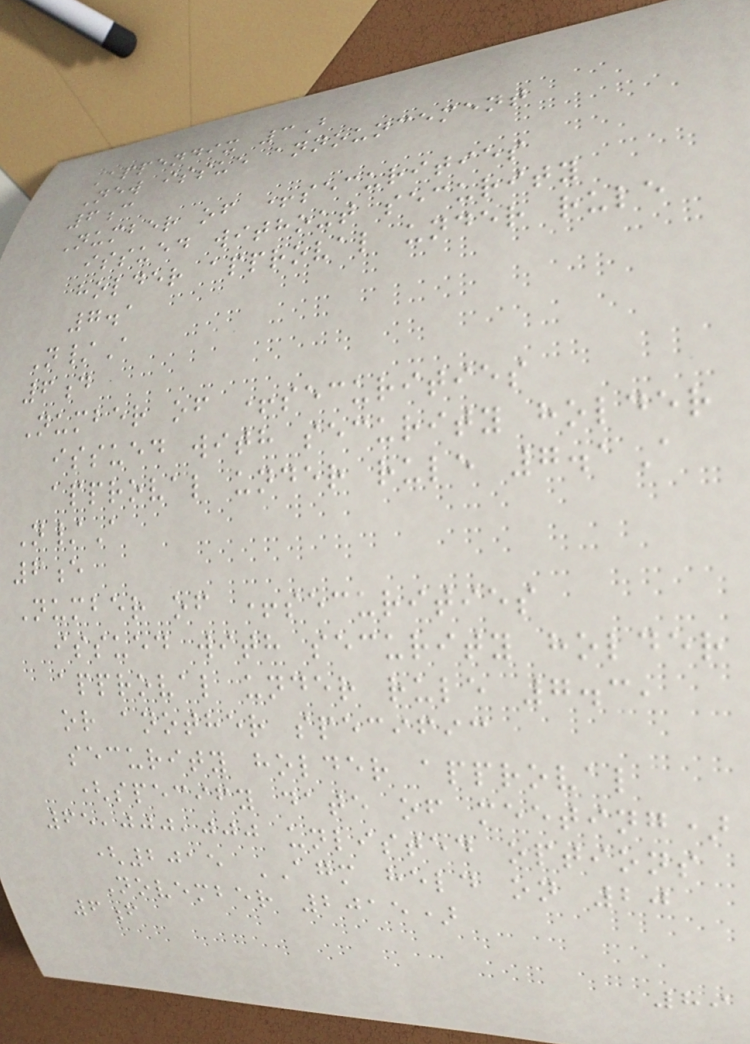Appendix 3B
New issue announcement
6c
Number of +securities
issued without security
holder approval under rule
7.1
N/A
6d
Number of +securities
issued with security holder
approval under rule 7.1A
N/A
6e
Number of +securities
issued with security holder
approval under rule 7.3,
or another specific
security holder approval
(specify date of meeting)
65,000,000 unlisted options
(2015 AGM held on 20
November 2015)
6f
89
